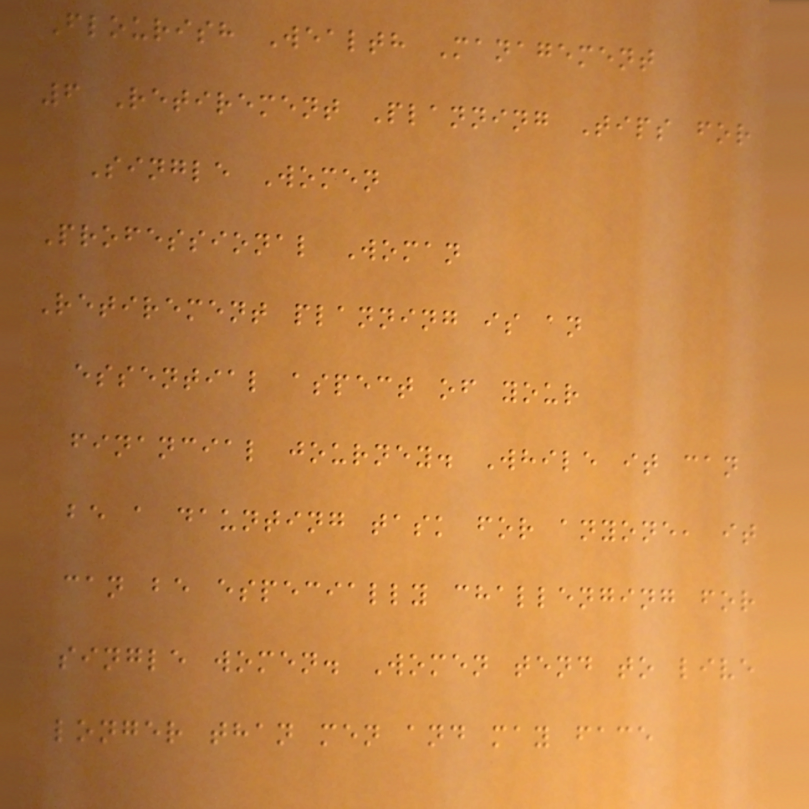Flourish Wealth Management
6 Retirement Planning Tips for
Single Women
Professional Woman
Retirement planning is an
essential aspect of your
financial journey. While it can
be a daunting task for anyone, it
can be especially challenging for
single women. Women tend to live
longer than men and may face
